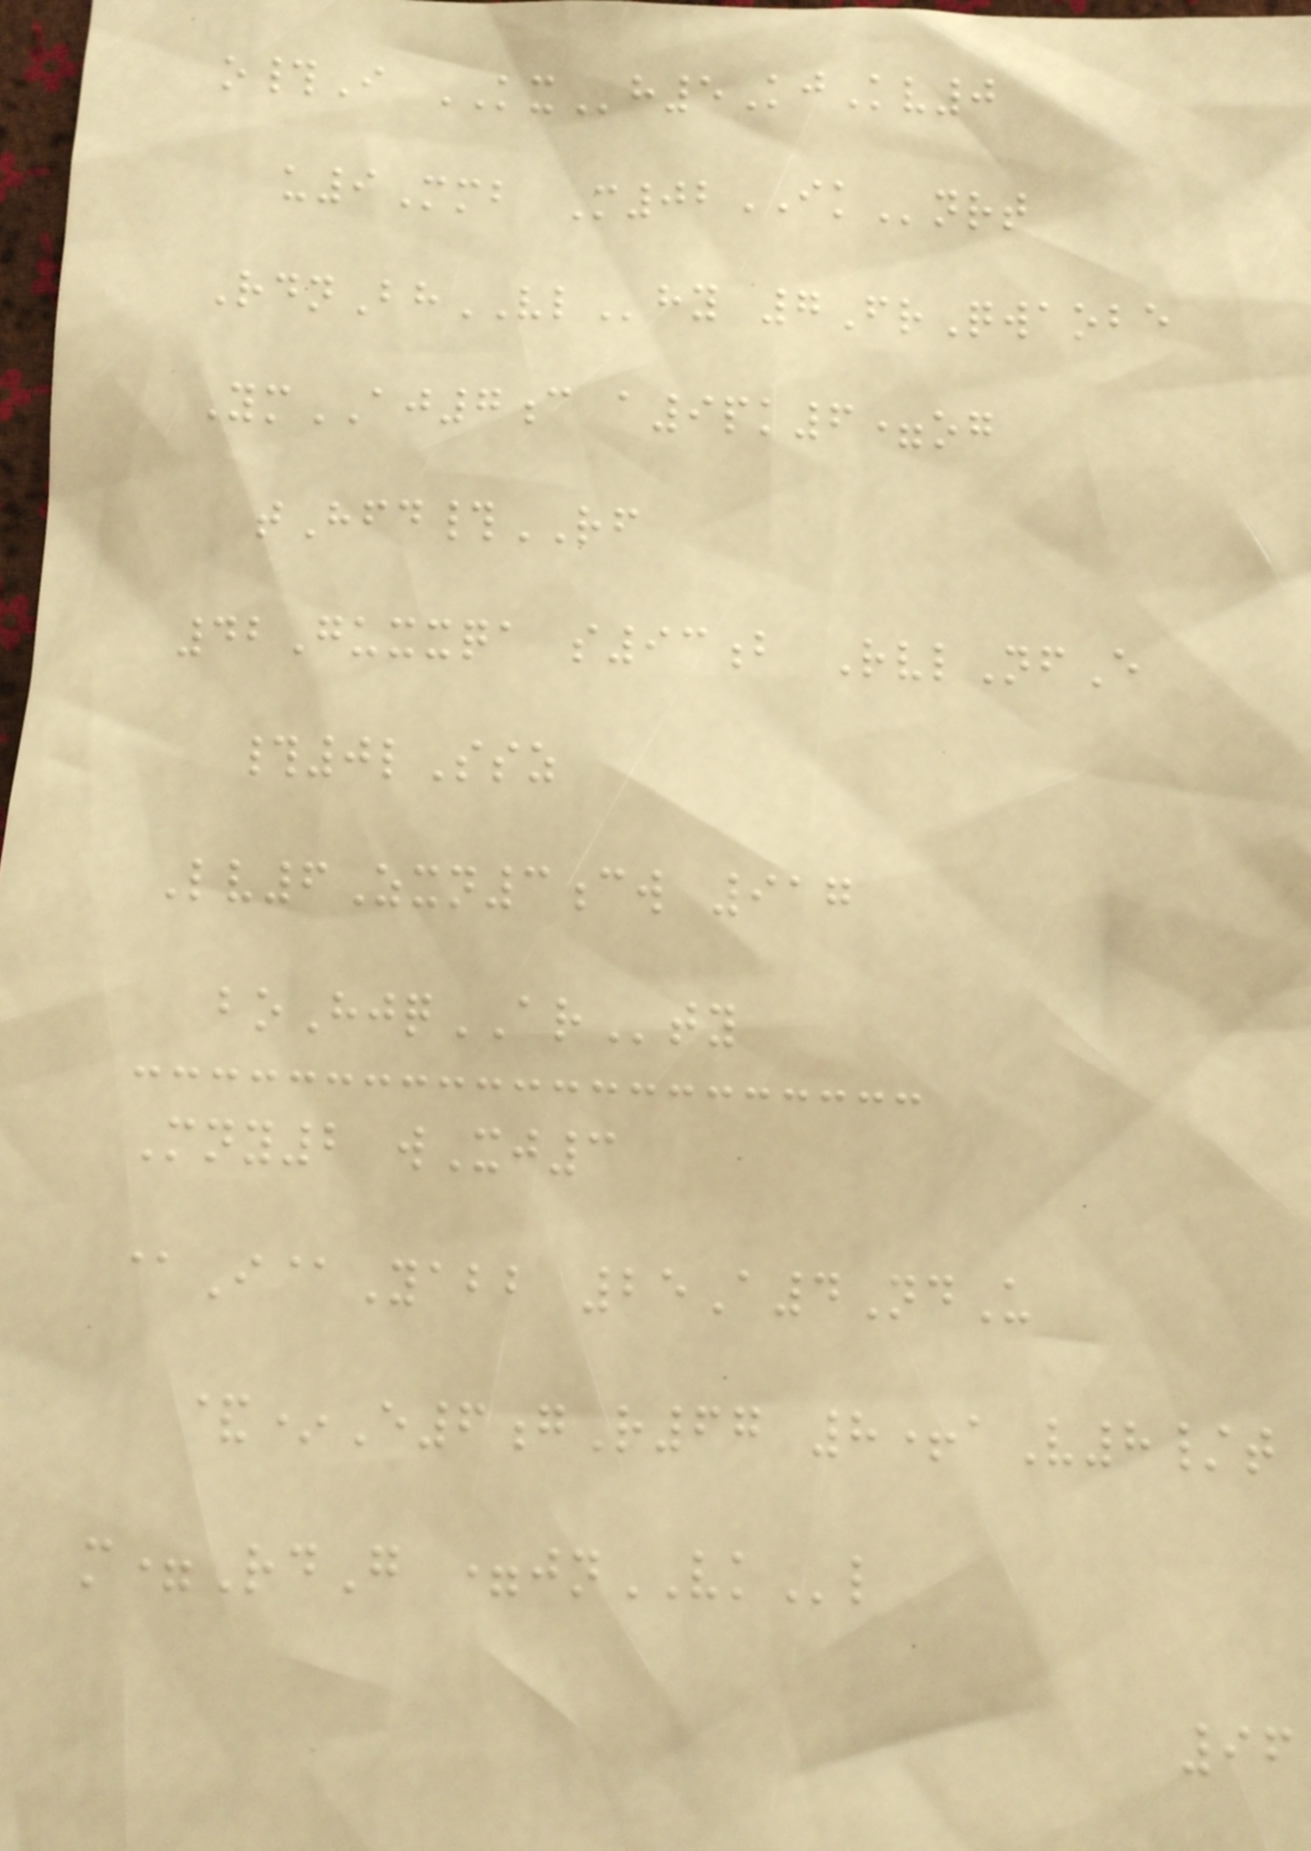o#I KXh5KjKv0
u9Mmb M02IKnrt
RdnBhVLhy 7FrQwaobe
YmAJ7c a9pk6=og
tHfd#RF
42Guxxqa s93b RvlNfE
#0lSsz
Lv6Zxn3cw 917
boHjqARty
Mny2 wXj3
@I@Yabb 25A4NdU
&*E6gR67 8+aV8/t
m=RdG =jnVKl
96
